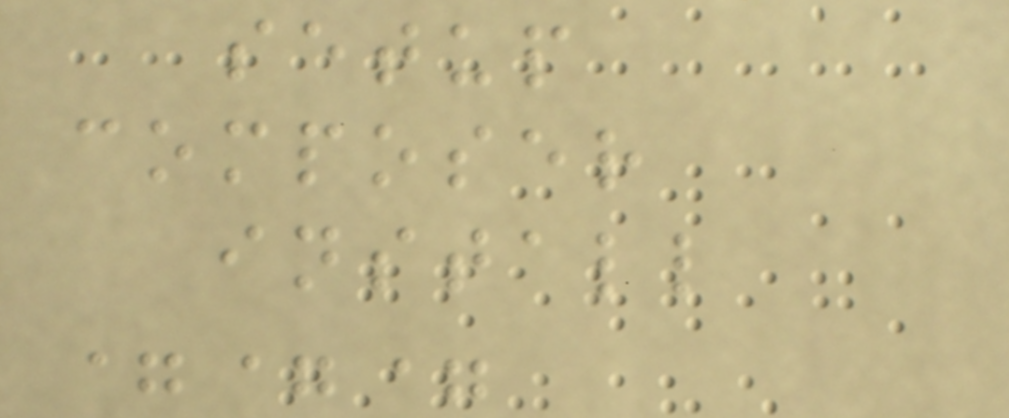setup
composer
install
===
